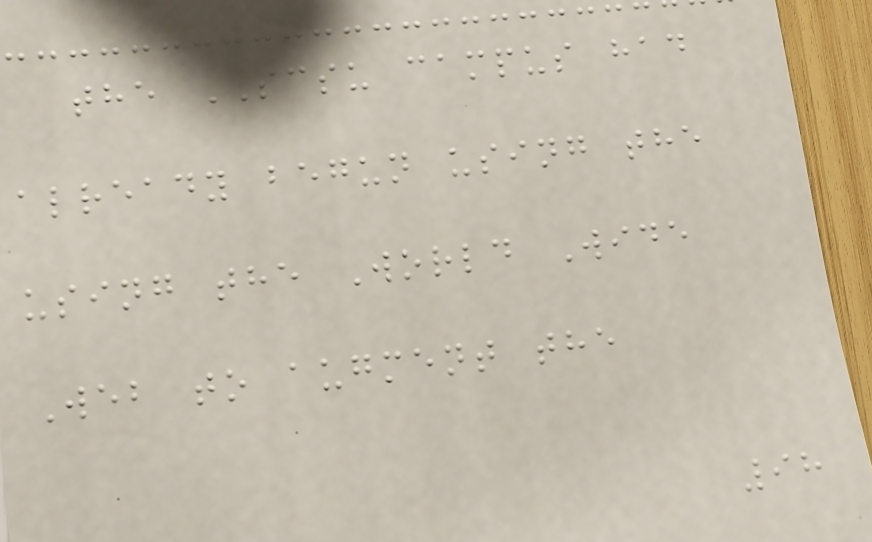the SCSU campus had
already begun using the
using the World Wide
Web to augment the
98
